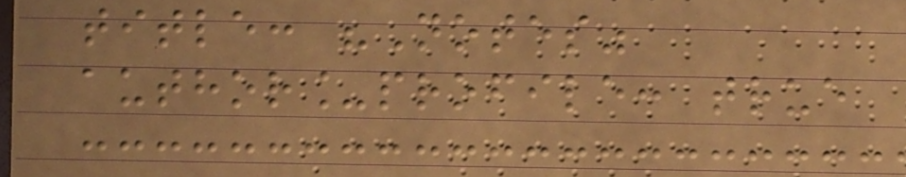title: "Notes"
author_profile: true
